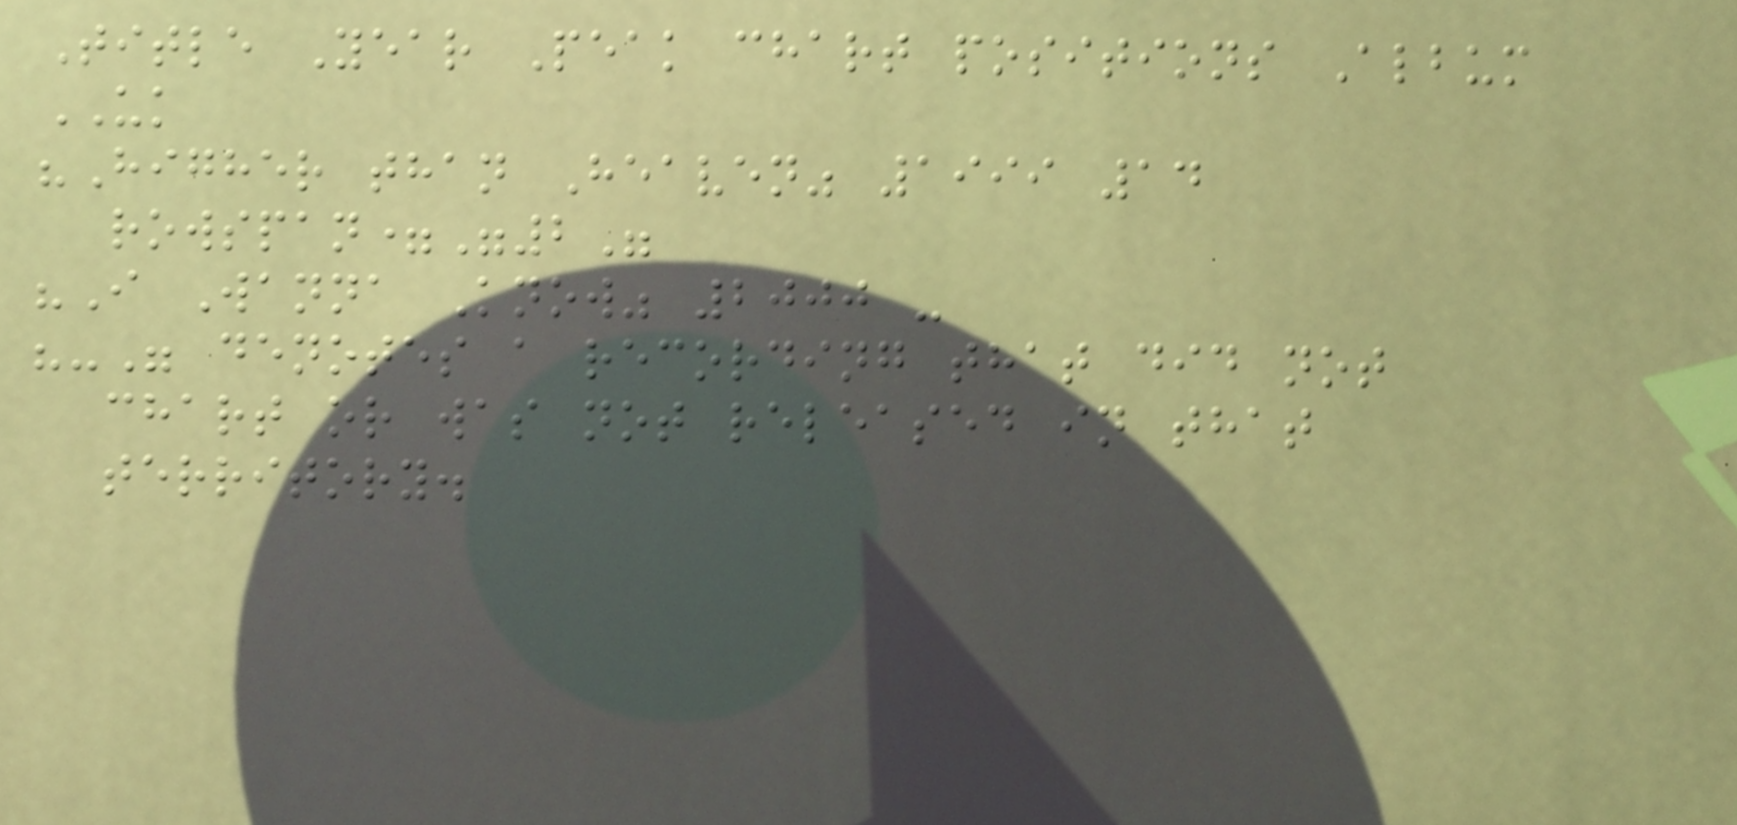Title Year Peak chart positions Album
UK
"Higher than Heaven" 1999 14
rowspan="2"
"I Wanna Know" 2000 -
"-" denotes a recording that did not
chart or was not released in that
territory.
